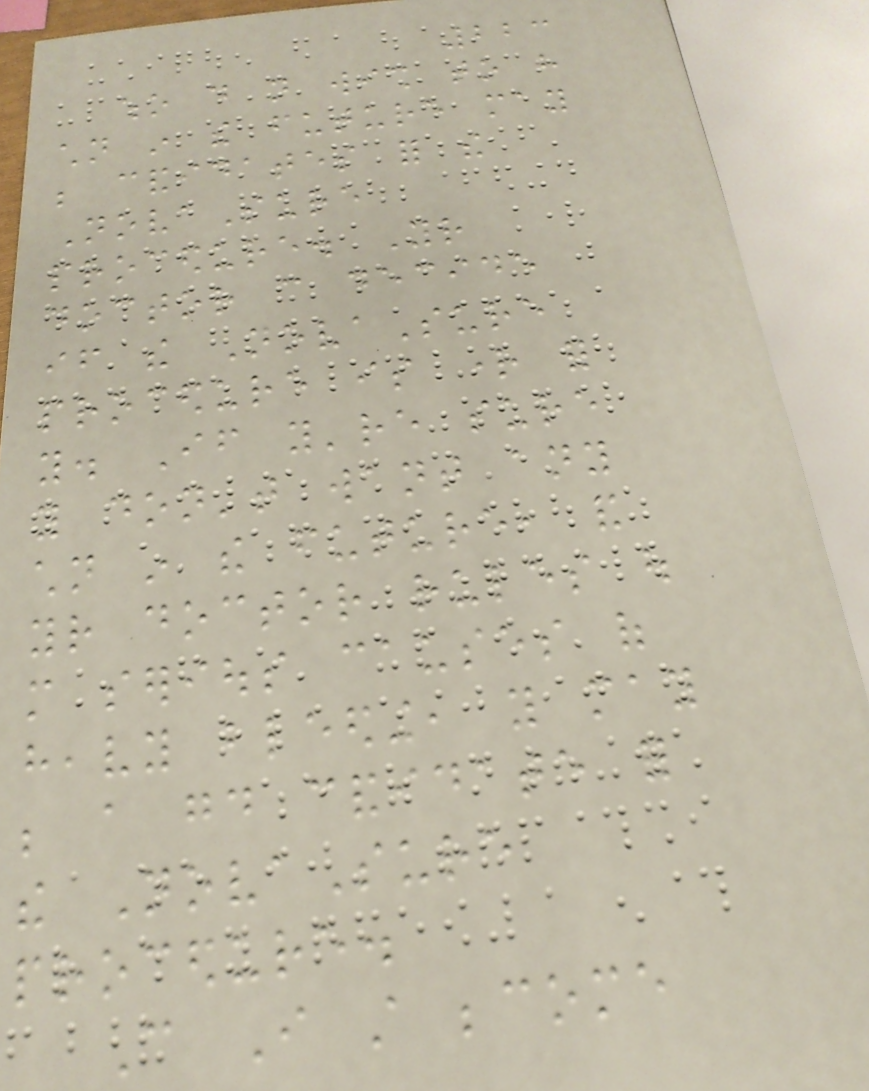223
who do not wish to have
children in the future may
be candidates for the
NovaSure
procedure. Your
doctor can decide
if the NovaSure
procedure is right for
you. If you're sure
you don't want any
children in the future, and
your doctor rules out
more serious causes of
heavy bleeding, you may
be a good candidate for
the NovaSure
procedure.
Can I still become
